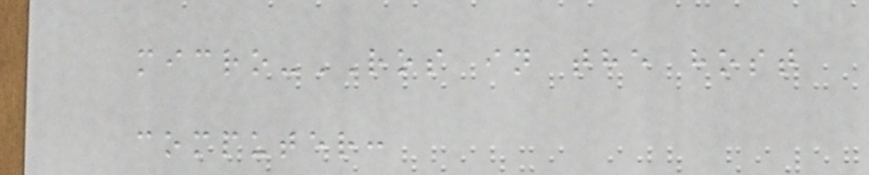micro-ROS in the host
computer:
